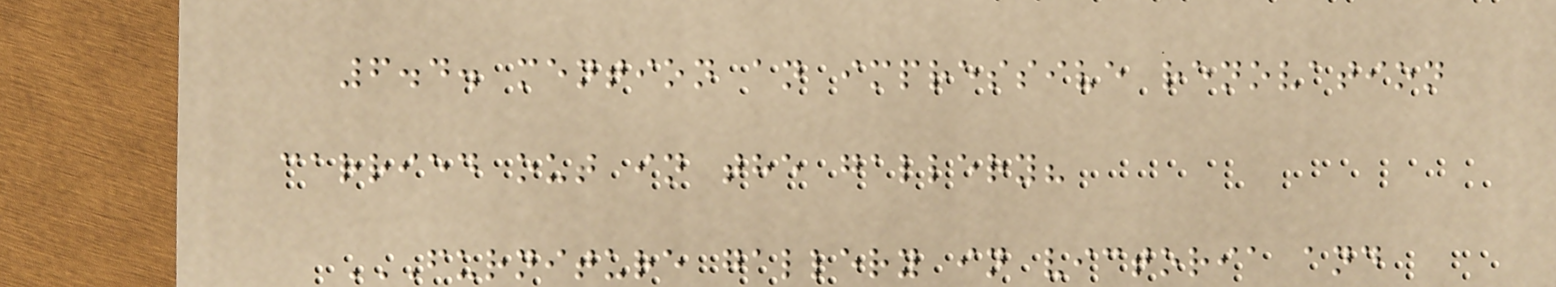6.4. mention an impressive renovation
carried out in the gallery?
FURNITURE GALLERY IN VICTORIA AND
